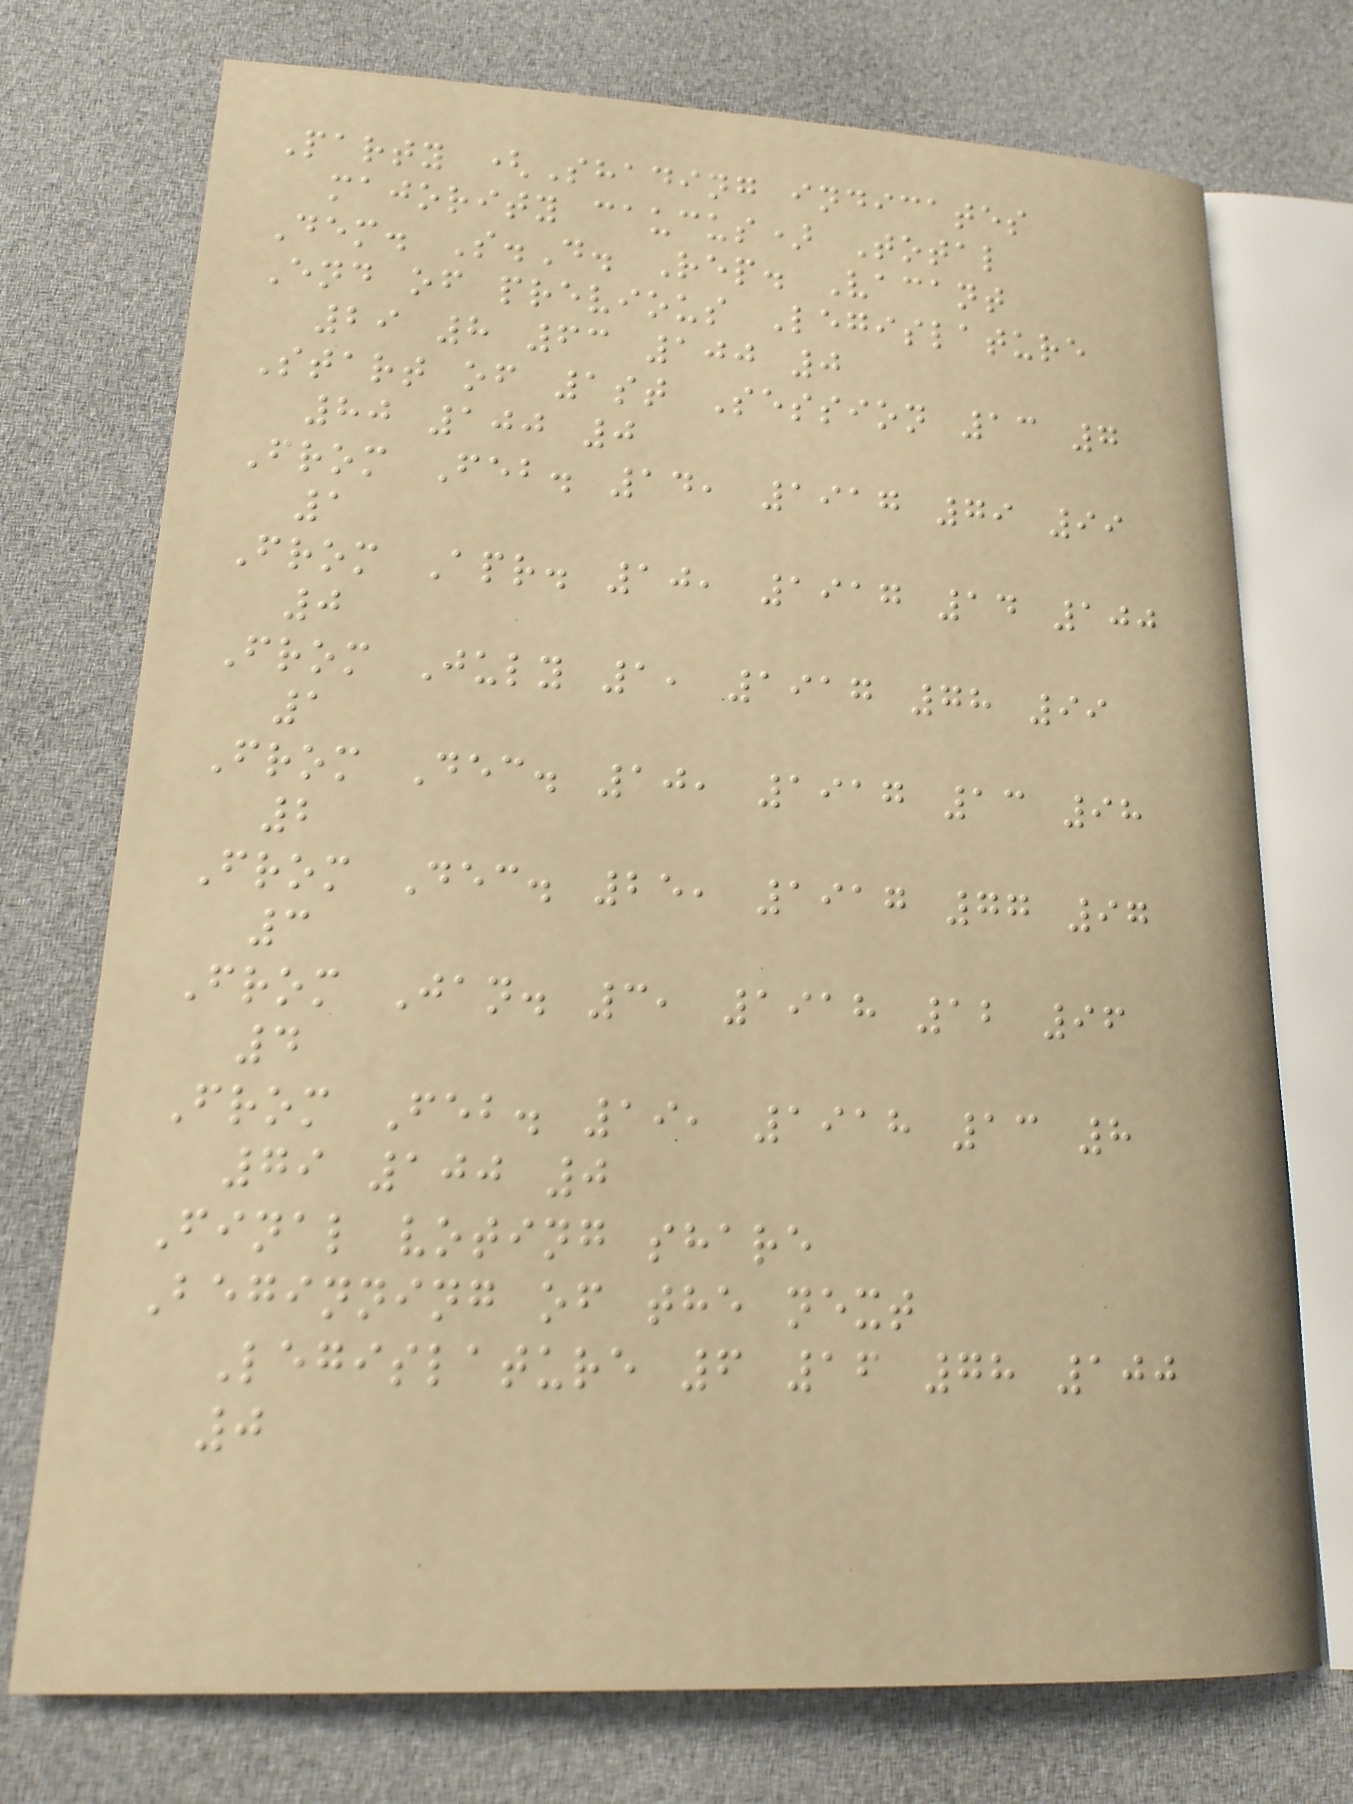Party (Shading indicates
majority caucus) Total
Dem. S.D. Rep. Vacant
End of previous Legislature
29 8 63 100 0
Start of 1st Session 13 7
80 100 0
From Feb. 14, 1917 79 99
1
From Apr. 10, 1917 14 100
0
From July 1, 1917 78 99
1
From Dec. 10, 1917 13 98
2
From Dec. 25, 1917 77 97
3
From Jan. 3, 1918 12 96
4
From Feb. 19, 1918 13 8
79 100 0
Final voting share
Beginning of the next
Legislature 6 16 78 100
0
